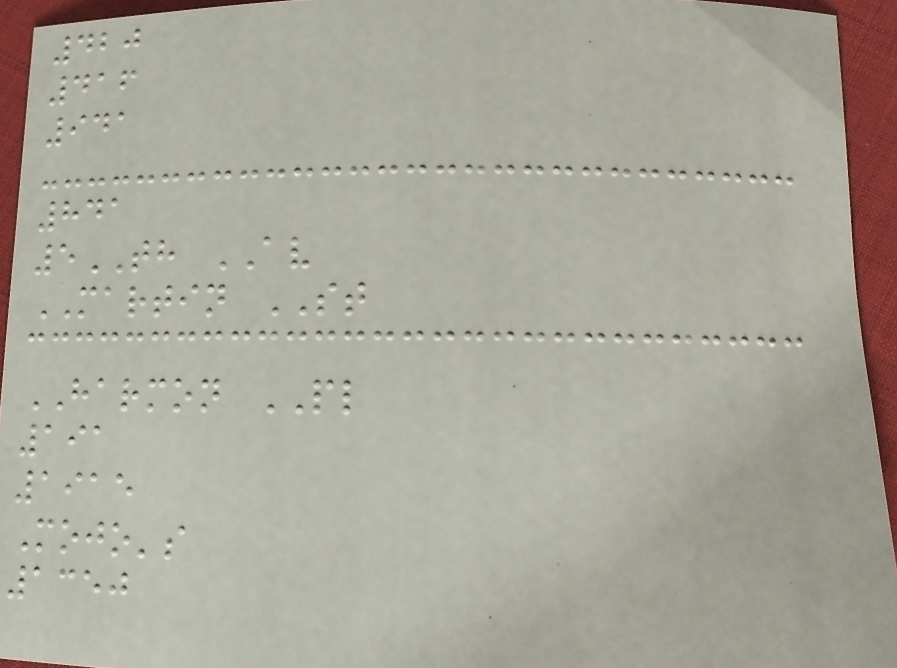420
416
941
841
5TH AV
MARTIN ST
HARMON PL
191
1915
Mojo's
1350
